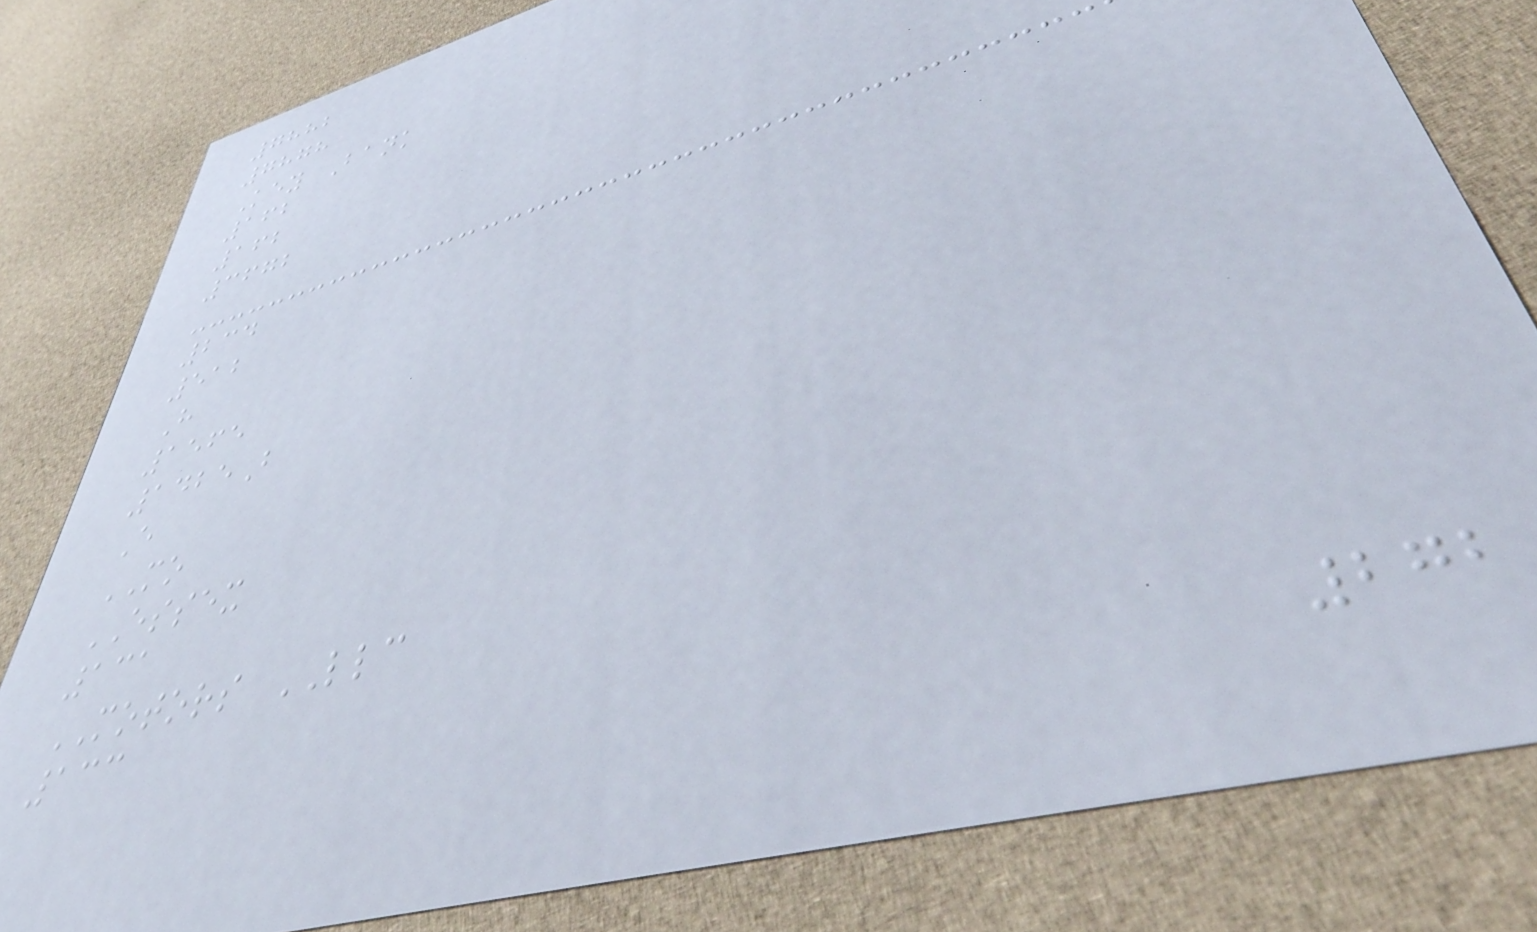7882
7878
Key Bank
162
162
3672
234
512
H
1565
1425B
E
MO
ESSEX
131
MOTORS LLC
133
272
